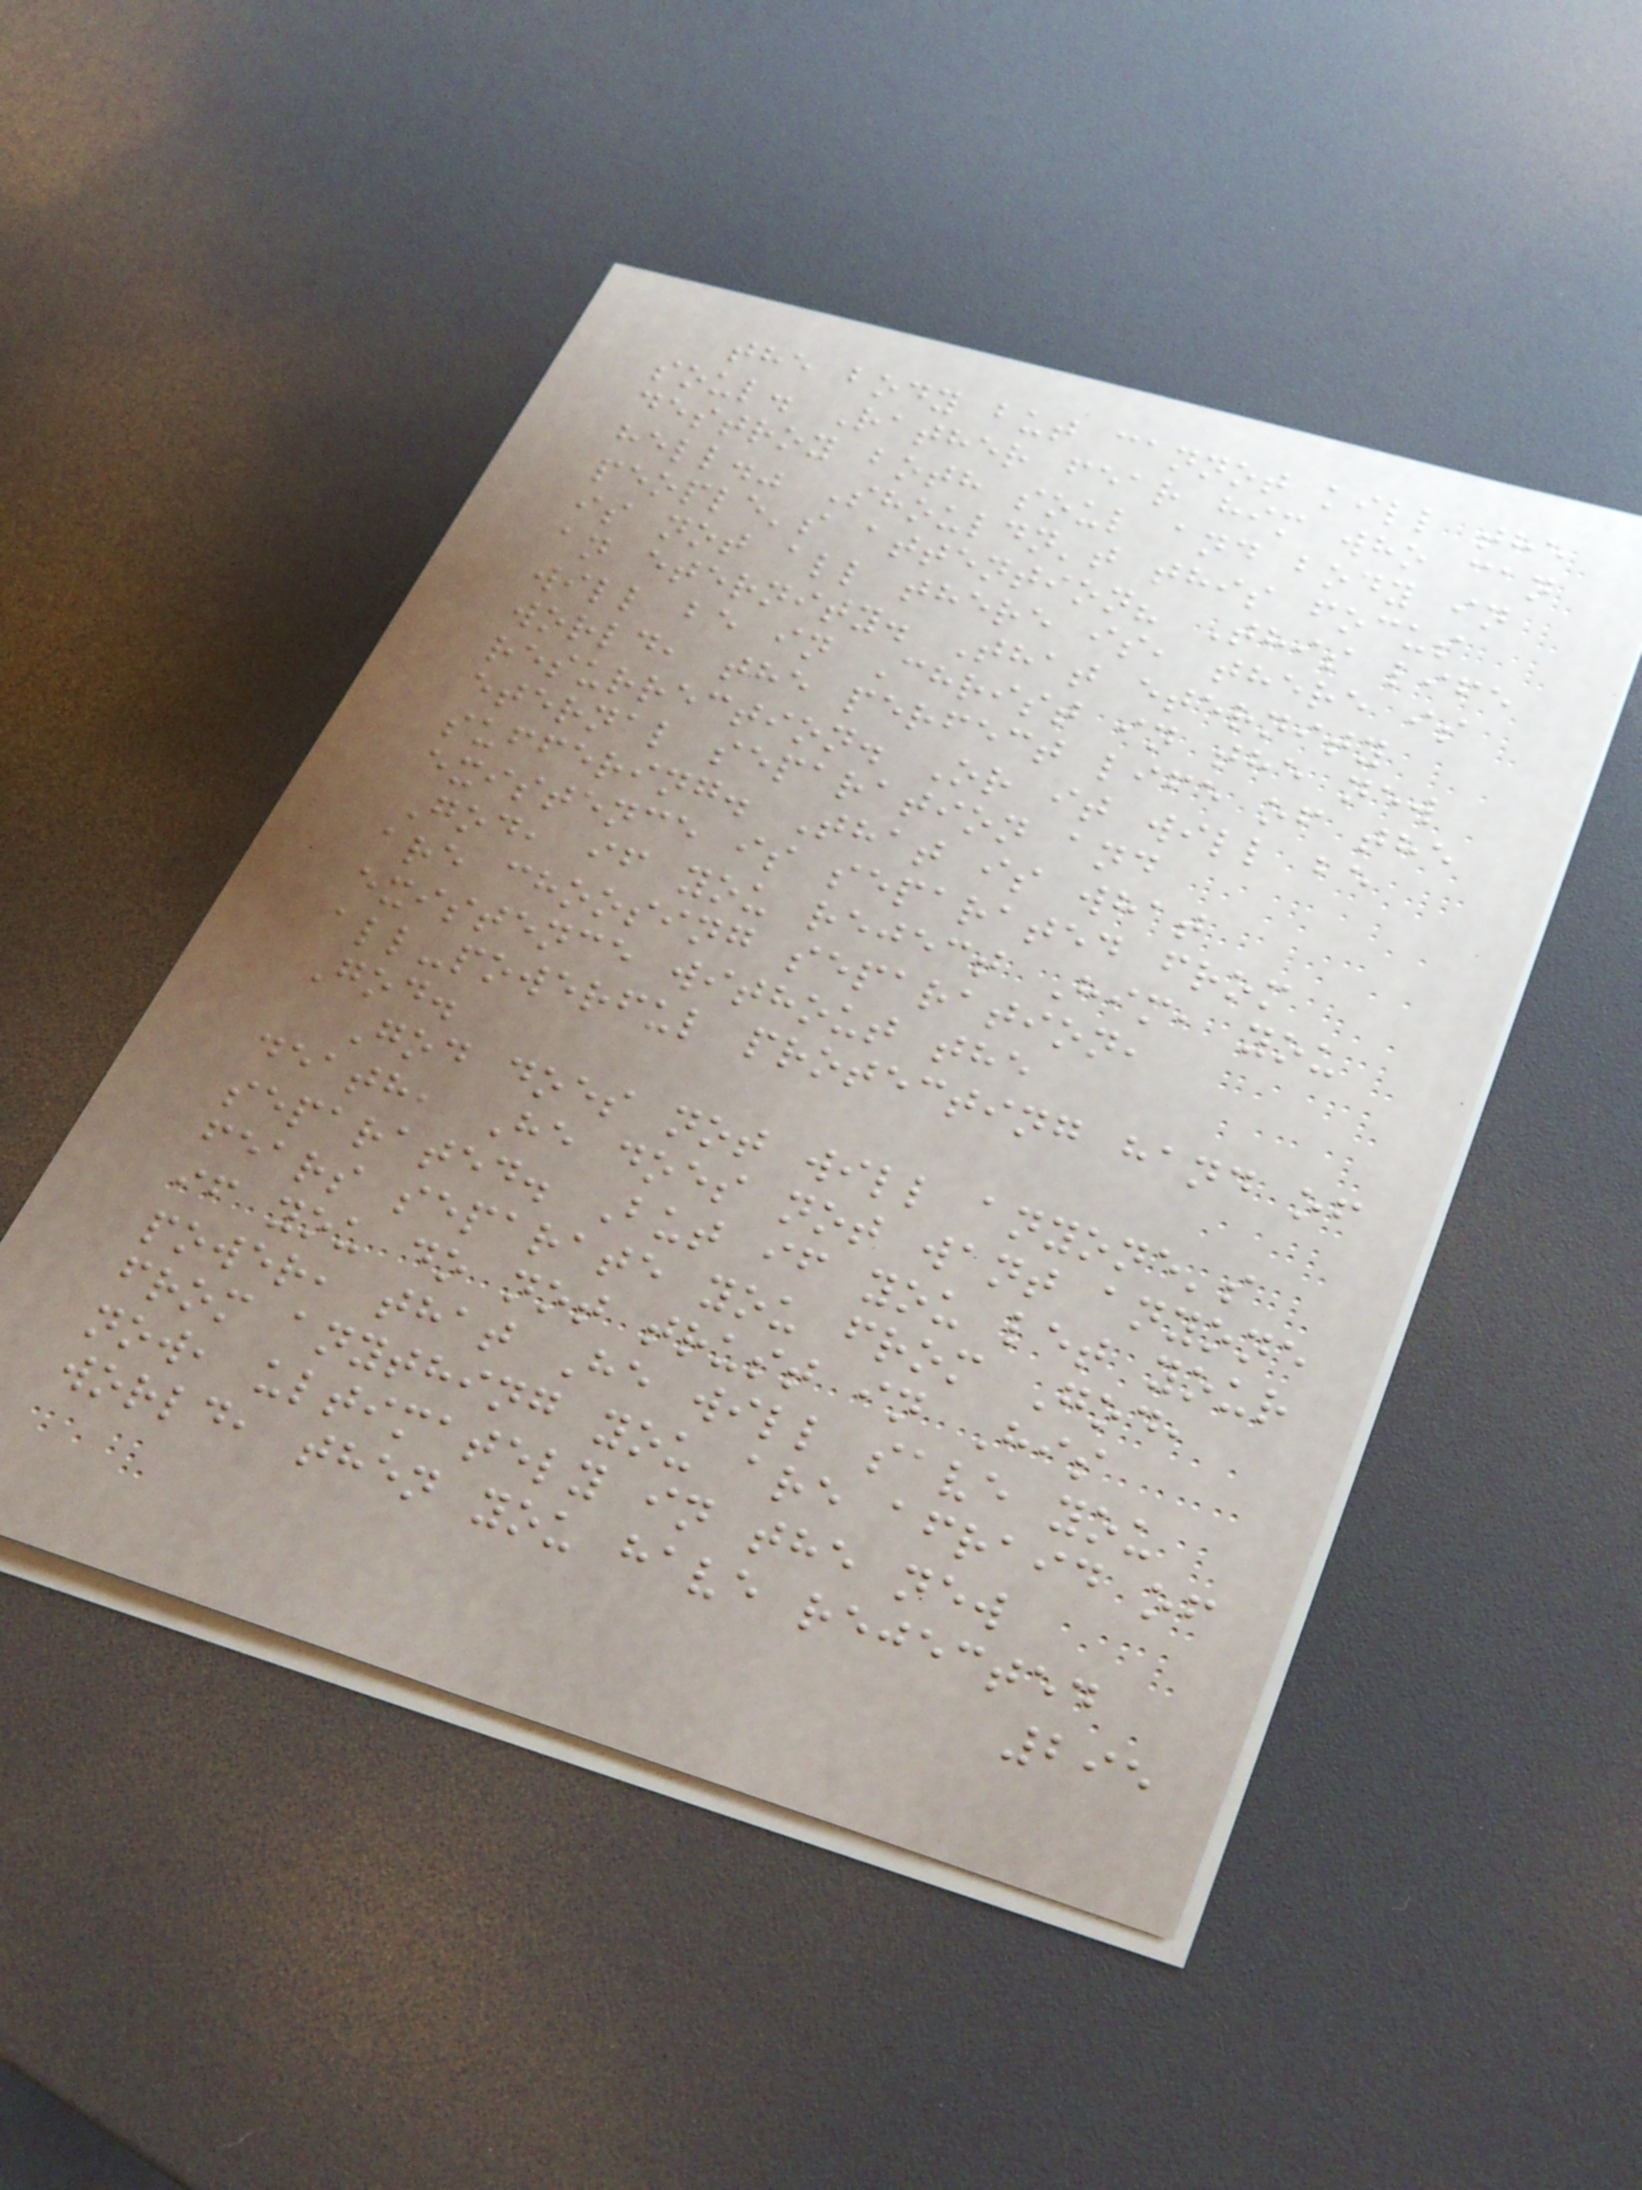the body but cannot kill the
soul. Rather fear him who can
destroy both soul and body in
hell." Shouldn't this focus
people's attention? This life
is not all there is, there is
an eternity. That eternity
will be in Christ in the new
world, the perfect life of the
resurrection. Or it will be
eternal separation and
suffering. That is what
existence is separated from
God, if you reject Him, you
are choosing separation,
existence without the
all-powerful protecting hand of
God.
God does not will anyone's
death, He does not want anyone
separated. But if you let your
fears separate you from God,
if you do not trust in His
power, that He will save you
from anything you are afraid of
now, ultimately in the new
world, then you have rejected
295
